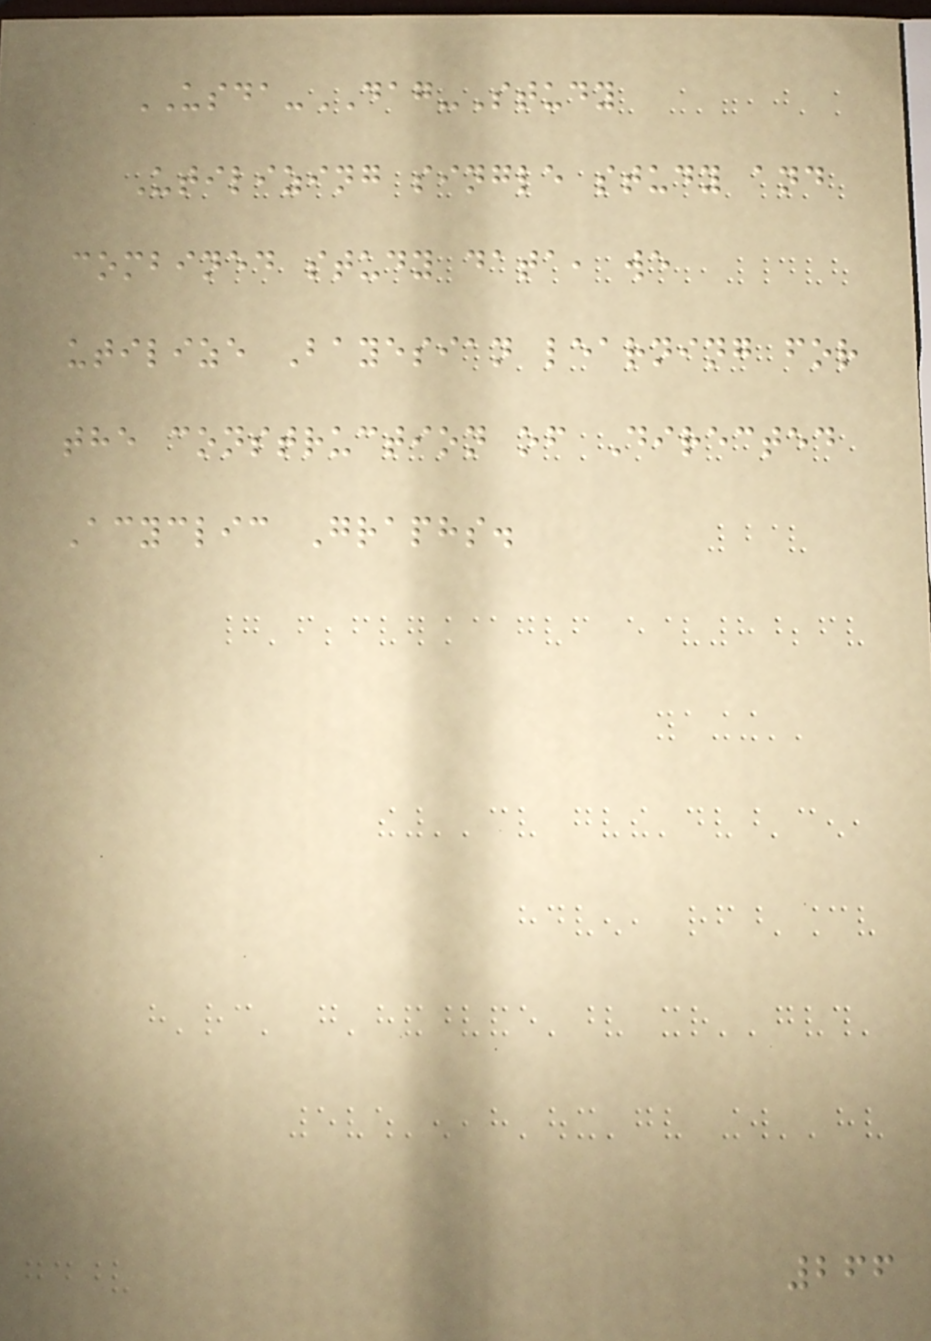USDA-DAG-Study
Utilizing single study and
combined study data, we
utilize Bayesian learning for
the construction of Directed
Acyclic Graphs.
266
